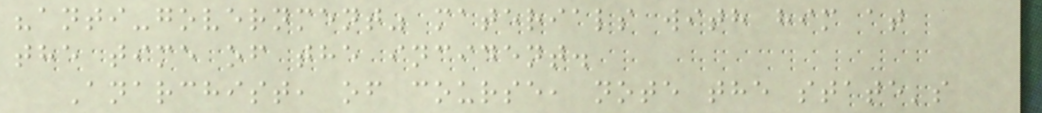"anti-government" materials with him at
the time of the incident.
Anarchist, of course, note the state's
